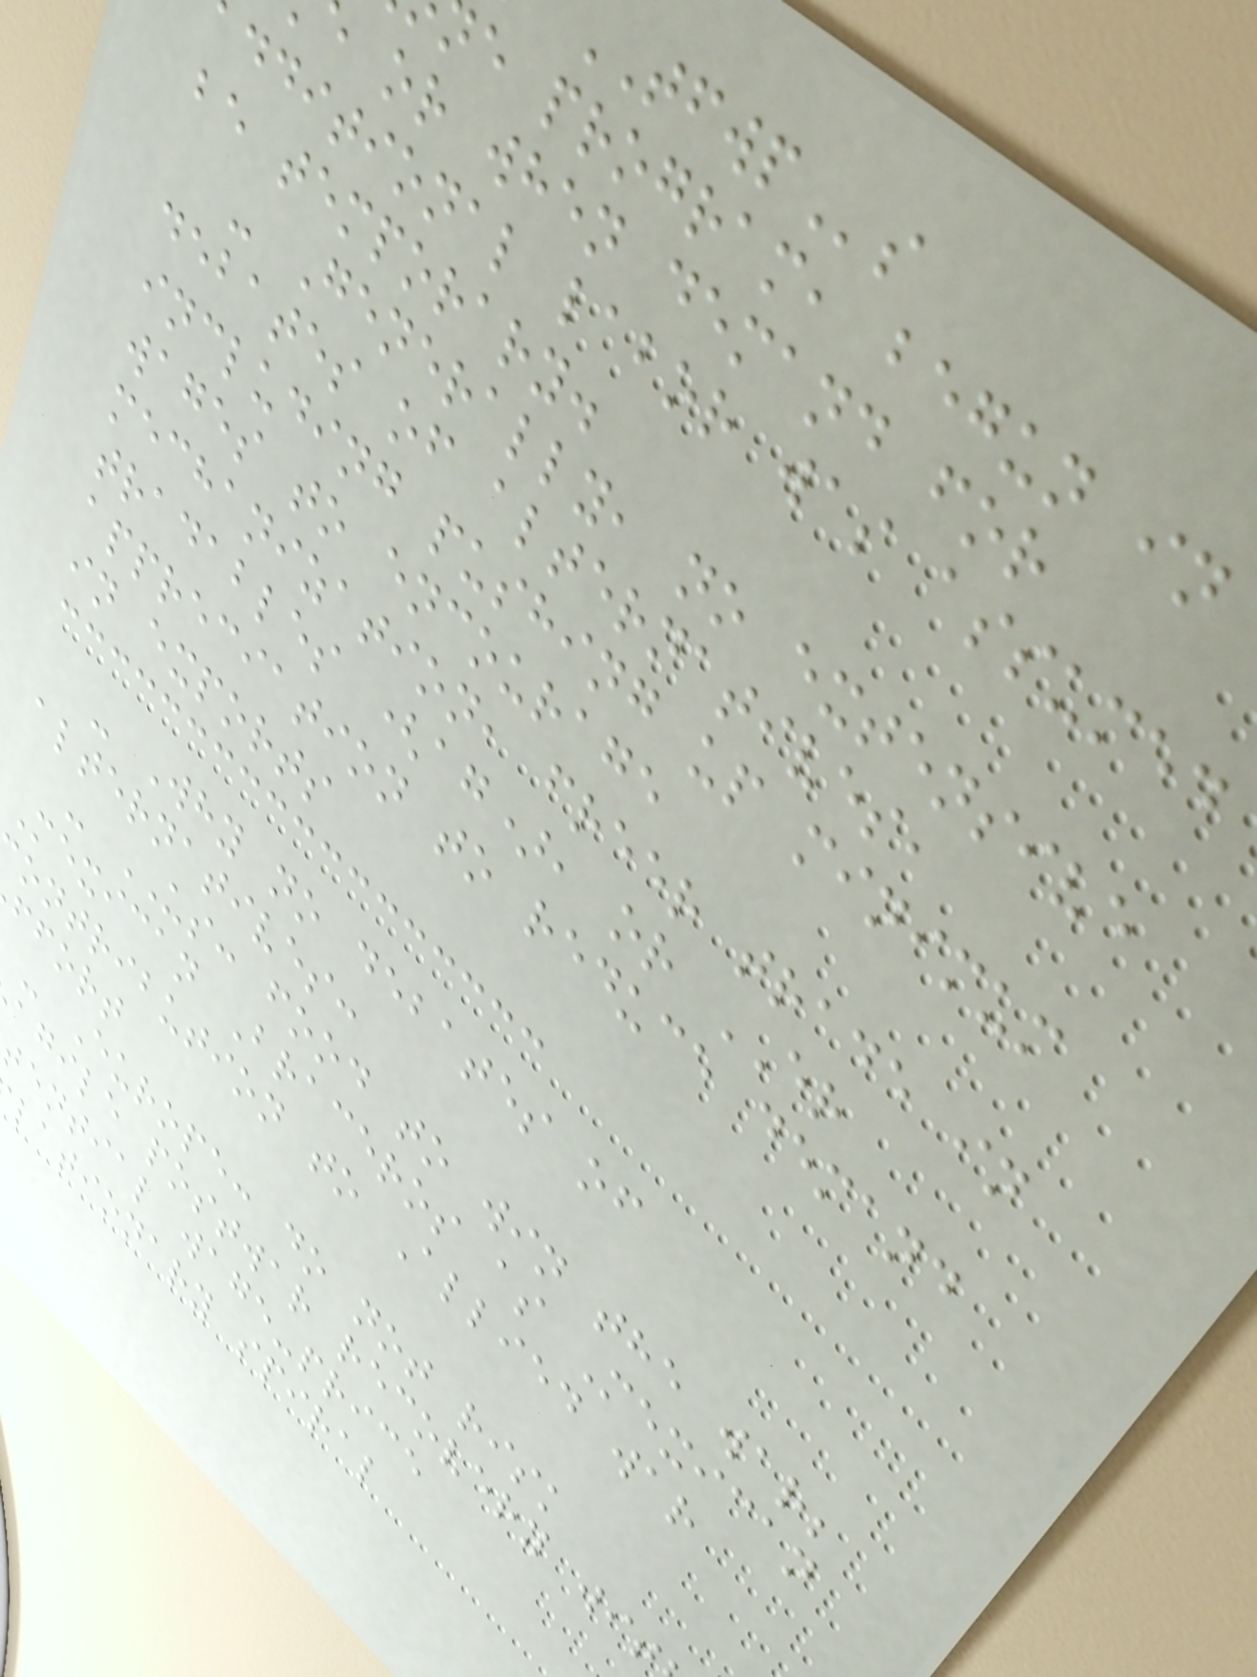e program, begun in
or when demand for
dditional labor was assumed
be temporary.
- Generally, no extensive
debates of alternatives,
including pushing up minimum
wages to encourage
mechanization, freer trade in
tradables (ag), or ER
appreciation to reduce demand
in exports
- Why no debates of
alternatives:
- US: food to win the war;
Mexican Braceros as Mexican
ontribution to Allied war
ffort
- Europe: do not risk
agile postwar recovery wit
ential wage-price
lationary spiral
